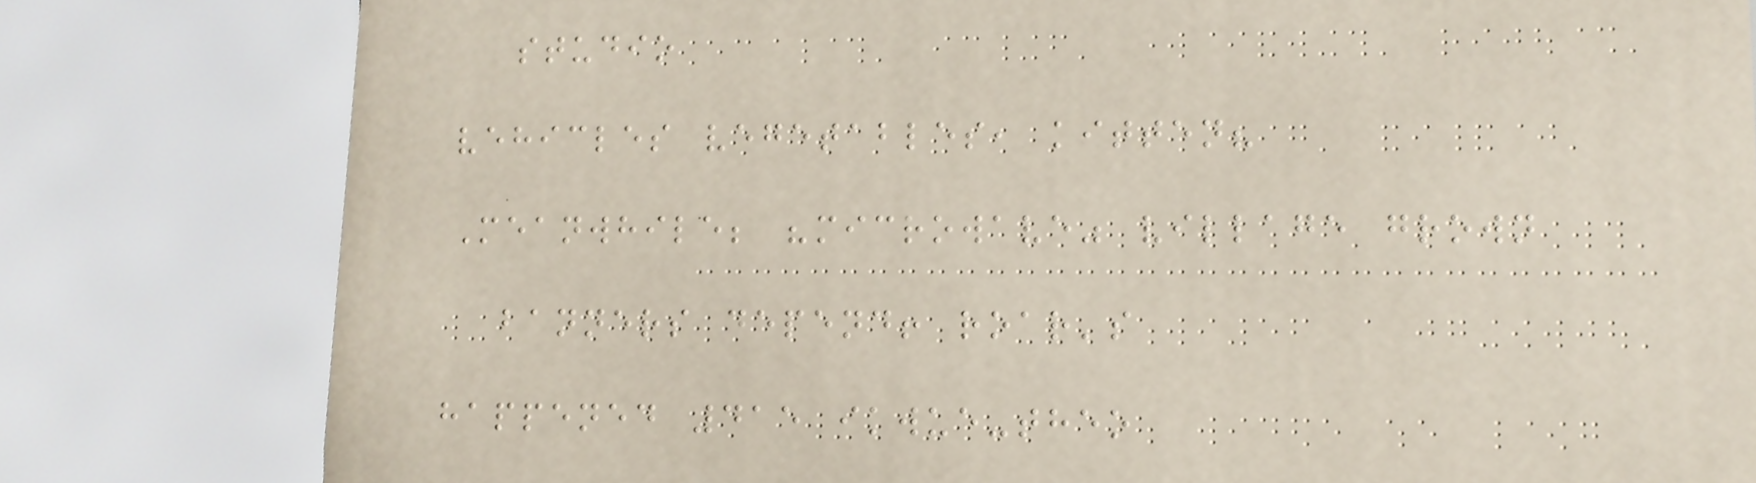studio
vehicles vegetables, kitten?
Meanwhile; "microwave" village grown
banners depend! roar's
happened 415 ikwue-theo
